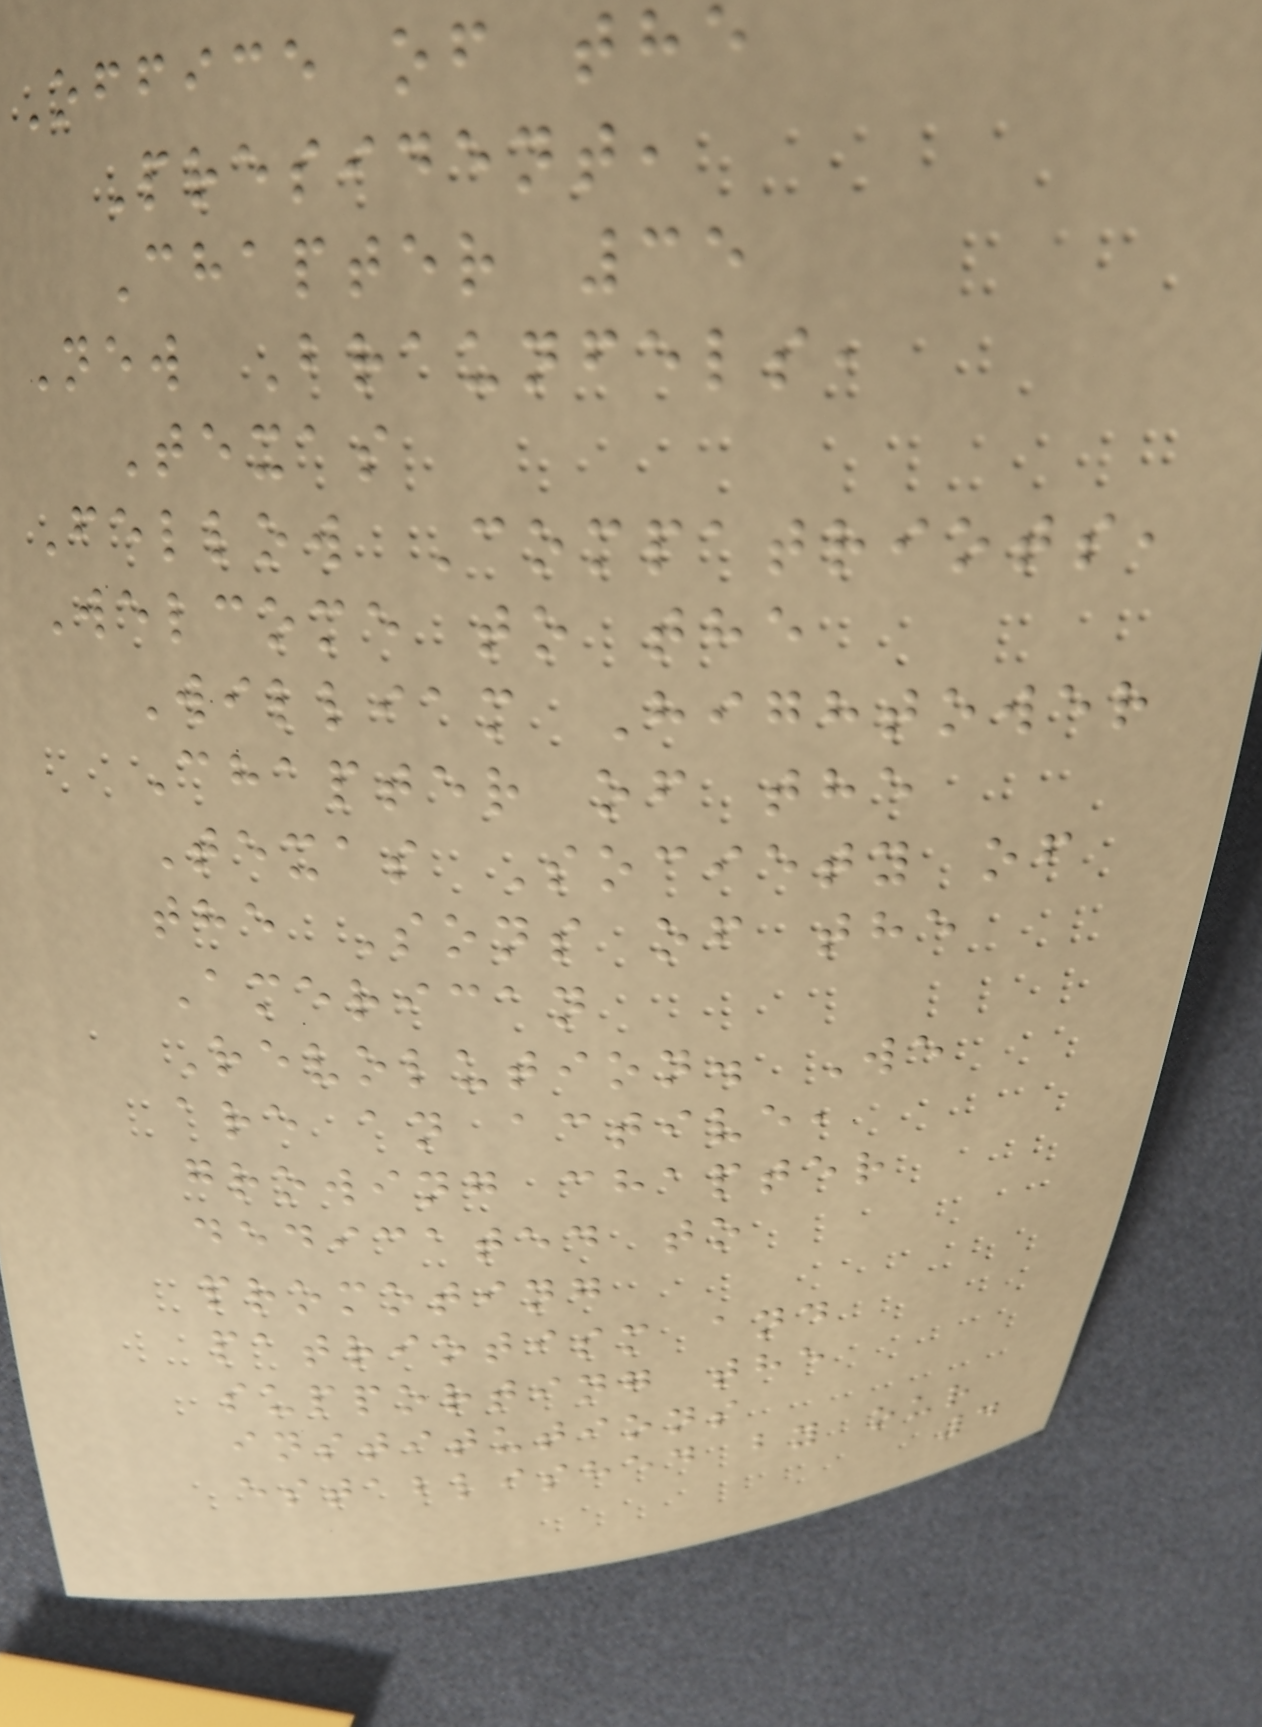Office of the
President,
Chapter 35
New Braunfels,
Texas
Fellow Compatriots,
Welcome to the
William Hightower
Chapter of the
Texas Society of
the Sons of the
American
Revolution. We
are an active,
growing chapter
dedicated to
promoting
patriotism and
supporting the
institutions
established by our
4
